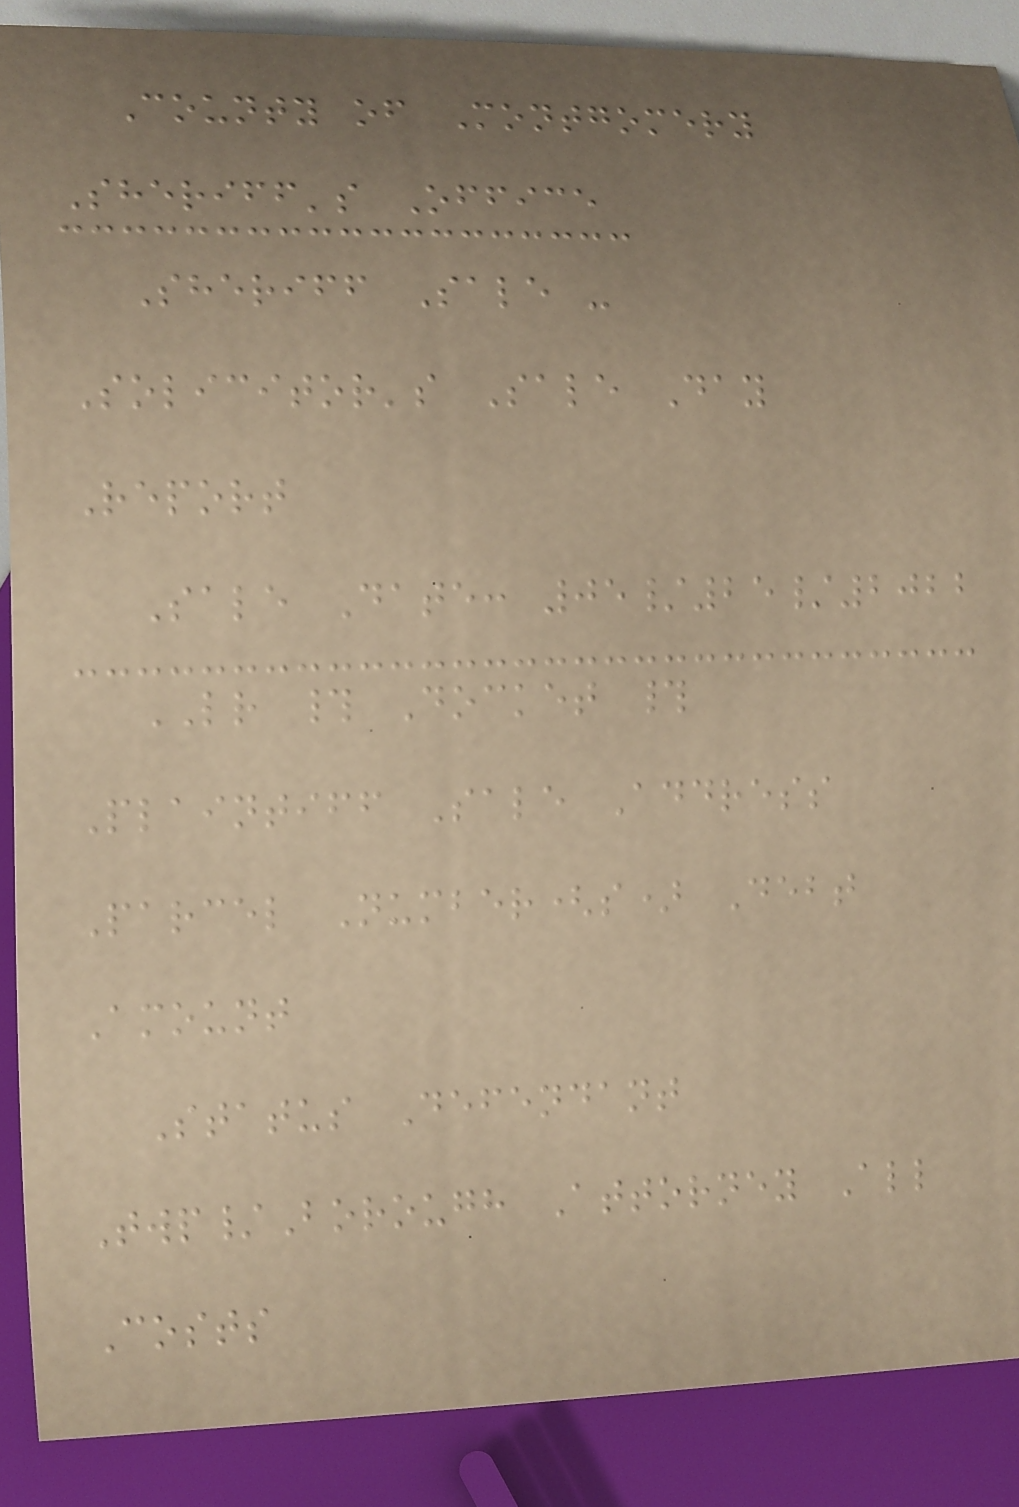County of Montgomery
Sheriff's Office
Sheriff Sale -
Solicitor's Sale Day
Report
Sale Date: 05/25/2022
LR # Docket #
Plaintiff Sale Address
Parcel Number(s) Debt
Amount
Status Defendant
Twp/Borough Attorney All
Costs
